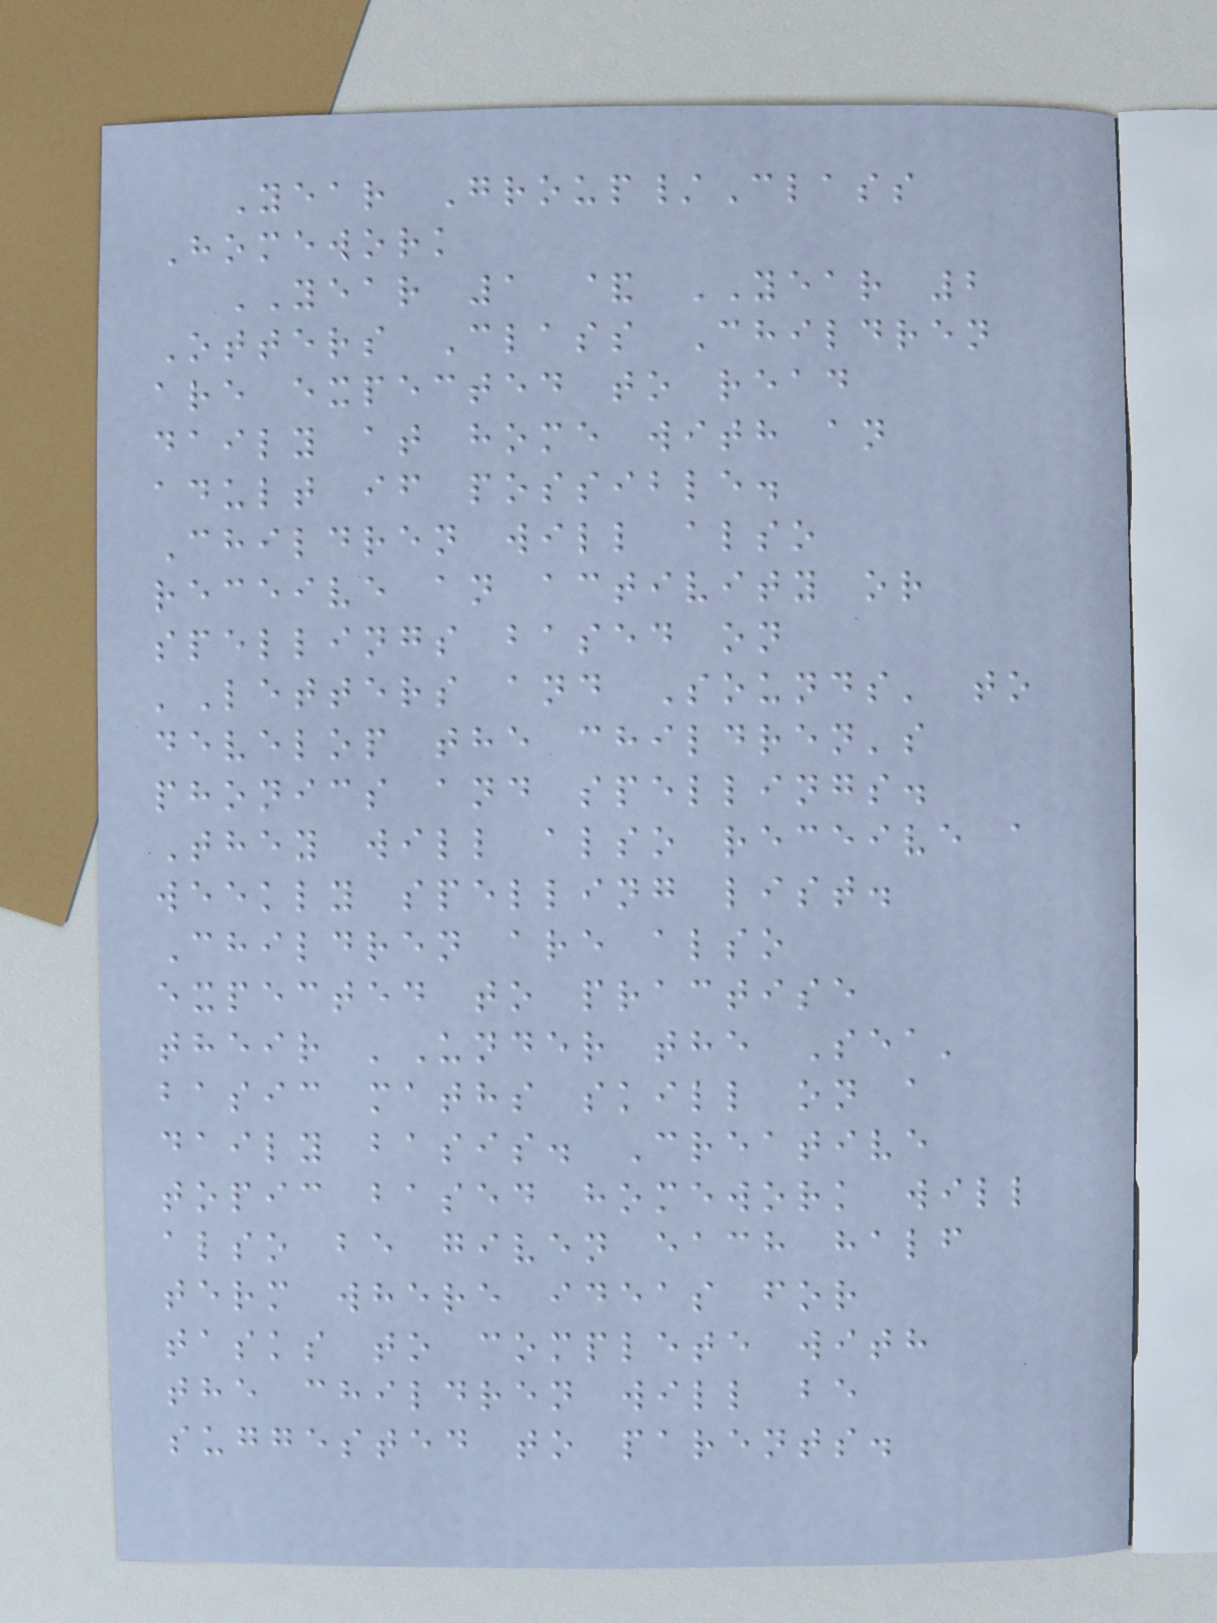Year Group/Class
Homework
YEAR 1 & YEAR 2
Otters Class Children
are expected to read
daily at home with an
adult if possible.
Children will also
receive an activity or
spellings based on
'Letters and Sounds' to
develop the children's
phonics and spellings.
They will also receive a
weekly spelling list.
Children are also
expected to practise
their 'Under the Sea'
basic maths skill on a
daily basis. Creative
topic based homework will
also be given each half
term where ideas for
tasks to complete with
the children will be
suggested to parents.
